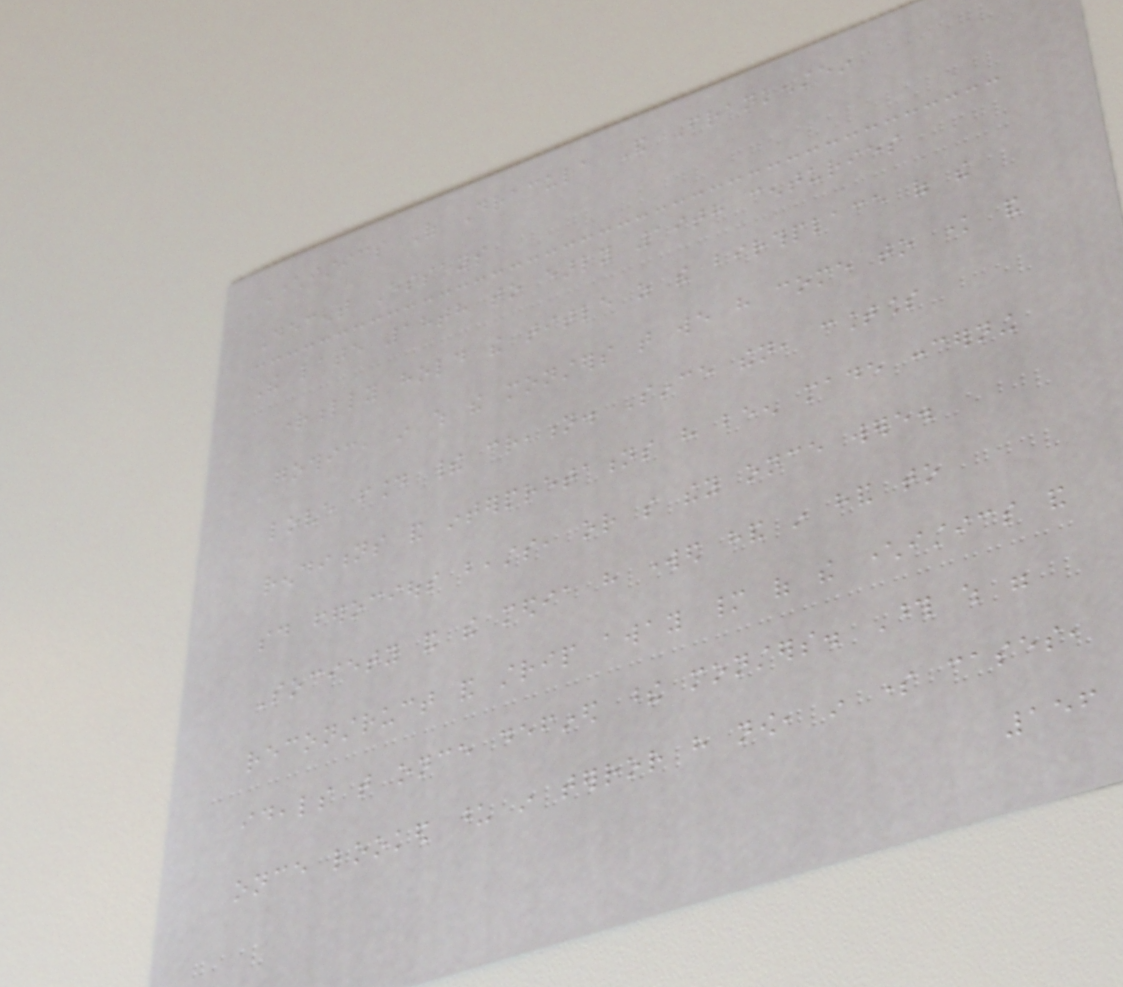Characteristics Of Dracula And Frankenstein
Decent Essays
The late 18th to early 19th centuries
rightfully hold the title as the birthplace of the
gothic, in which the monsters that we have come to know and
love found their creation. Since then, countless
renditions and interpretations have been made concerning
said ferocious beasts, or so they once were.
Society and the media have worked hand in hand to
reconstruct and strip away many of the characteristics and
ideals that once defined these monsters. Those which were
once looked upon in terror have now, in some cases,
156
